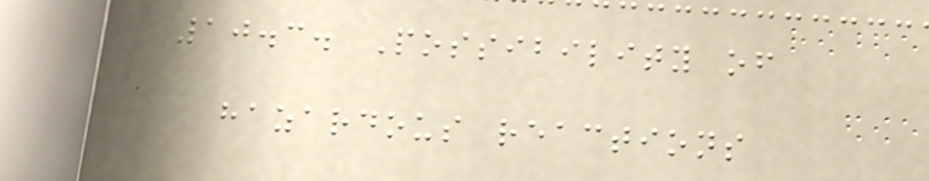10.3. Possibility of
hazardous reactions
